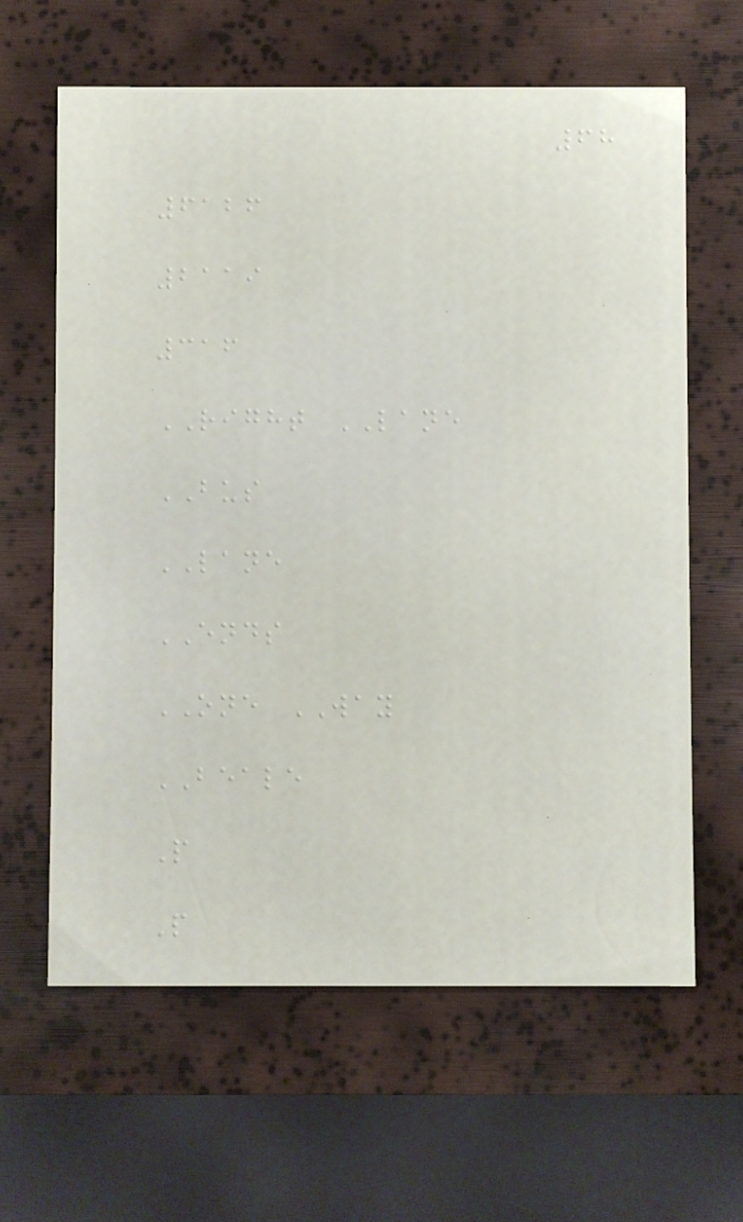68
6126
2119
316
RIGHT LANE
BUS
LANE
ENDS
ONE WAY
BEALE
P
P
